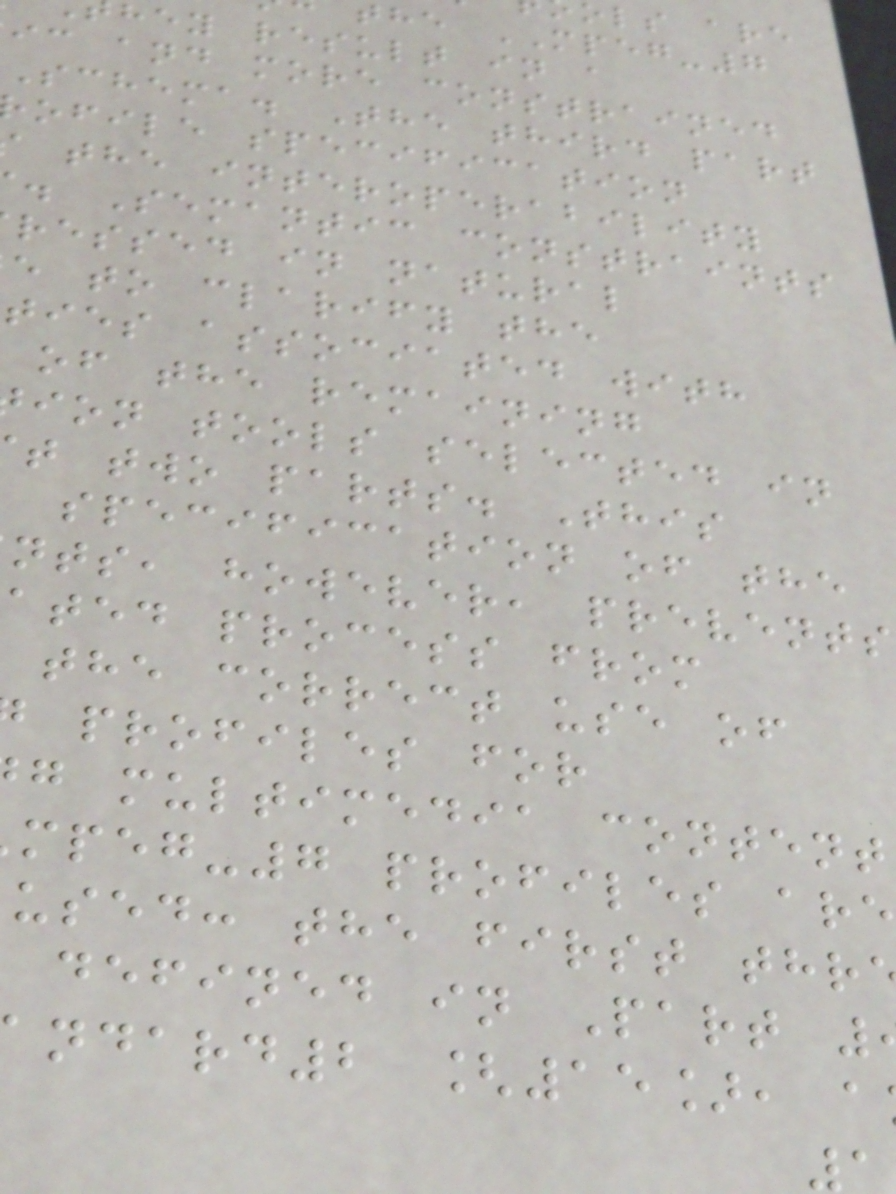the MPEG-7
hey result in a
ic and more constrained
Schema. The third part
ofile specification
the interoperability
. Semantic constraints
ressed in natural
e to clarify the
ties associated with
of the remaining
ion tools selected in
t two parts. This
specification of the
nts, however, prevents
ated process from
the correct use of
profiles for
g multimedia content
mpeg-7 profiles are
used: the first thr
defined in Part
ndard2 [15], a
